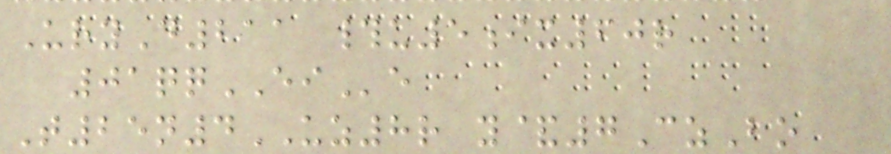UryD211 #u5ix60r
01qqEIe
T25n4UZ8r y&7CzBo
